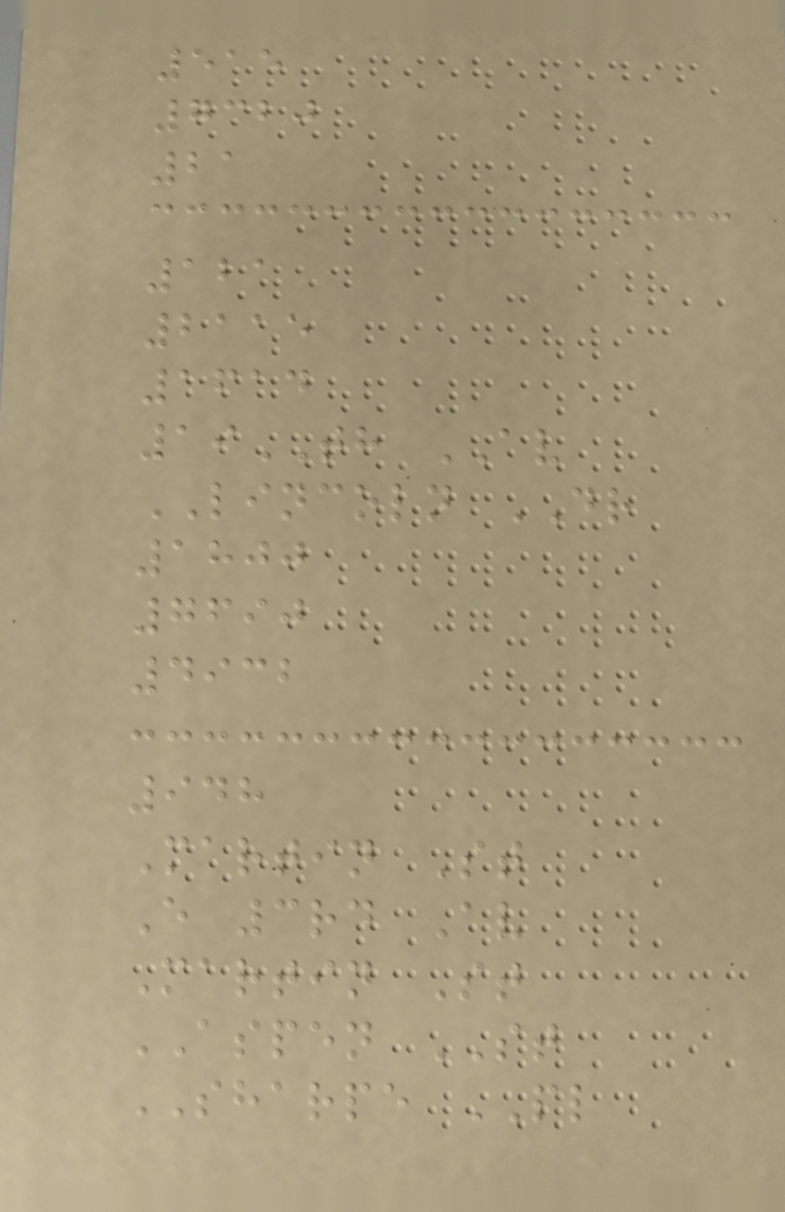515
7320
21
121
2115
1614
19TH AV
LINCOLN DR
1800
7690
4932
948
Martin St
E 3rd Av
Martin St
ASPEN ST
SHARPE PL
